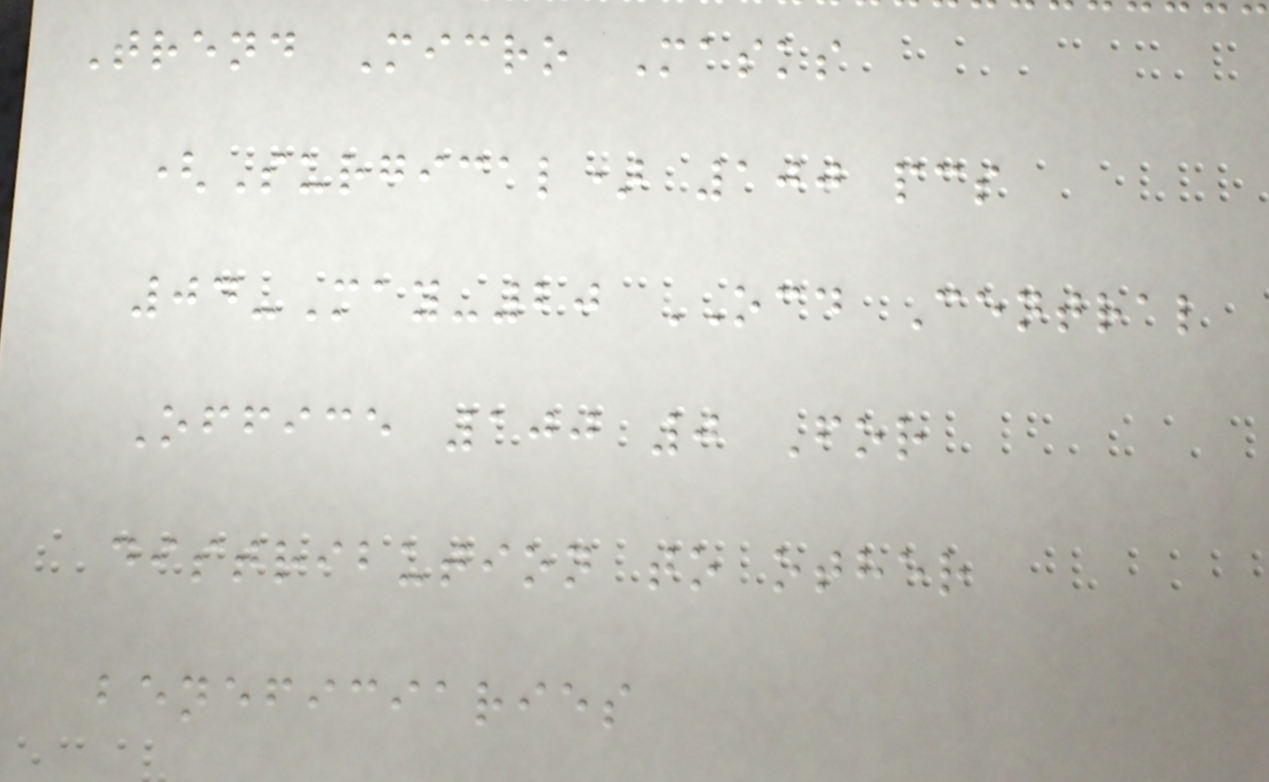Trend Micro Masks
(Surgical) 100 pcs
04-May-20 OCD Central
Office 100 0 For
distribution to other
beneficiaries
